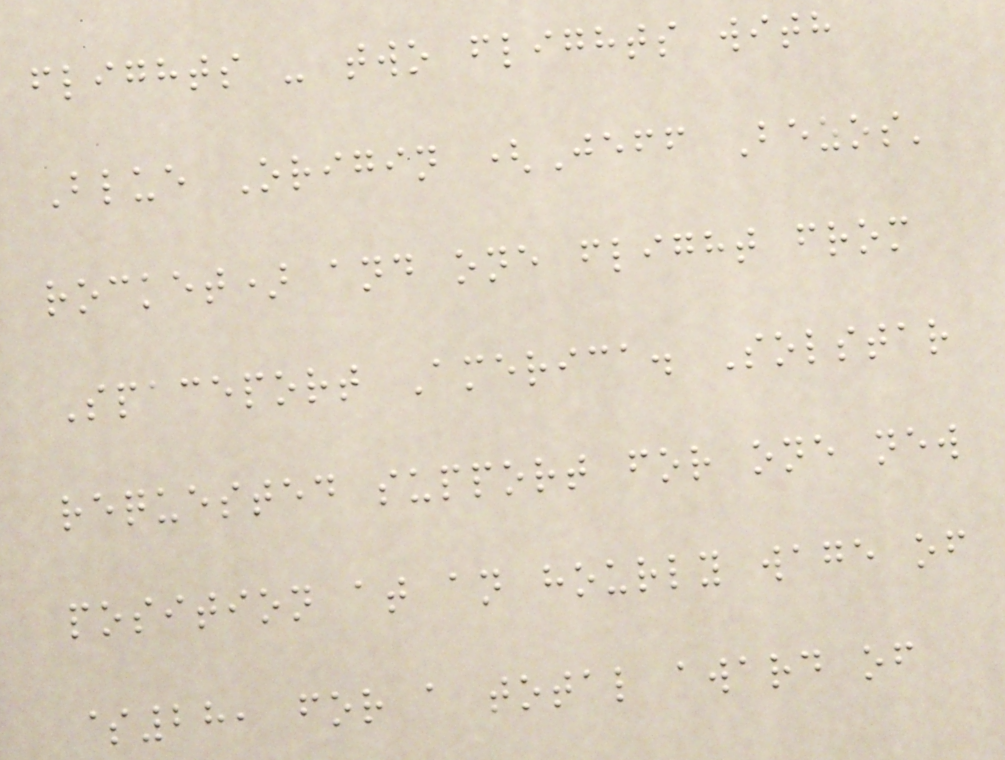flights - two flights with
Blue Origin (Jeff Bezos'
rocket) and one flight from
Spaceport America. Solstar
requested support for one new
position at an hourly wage of
$28, for a total award of
